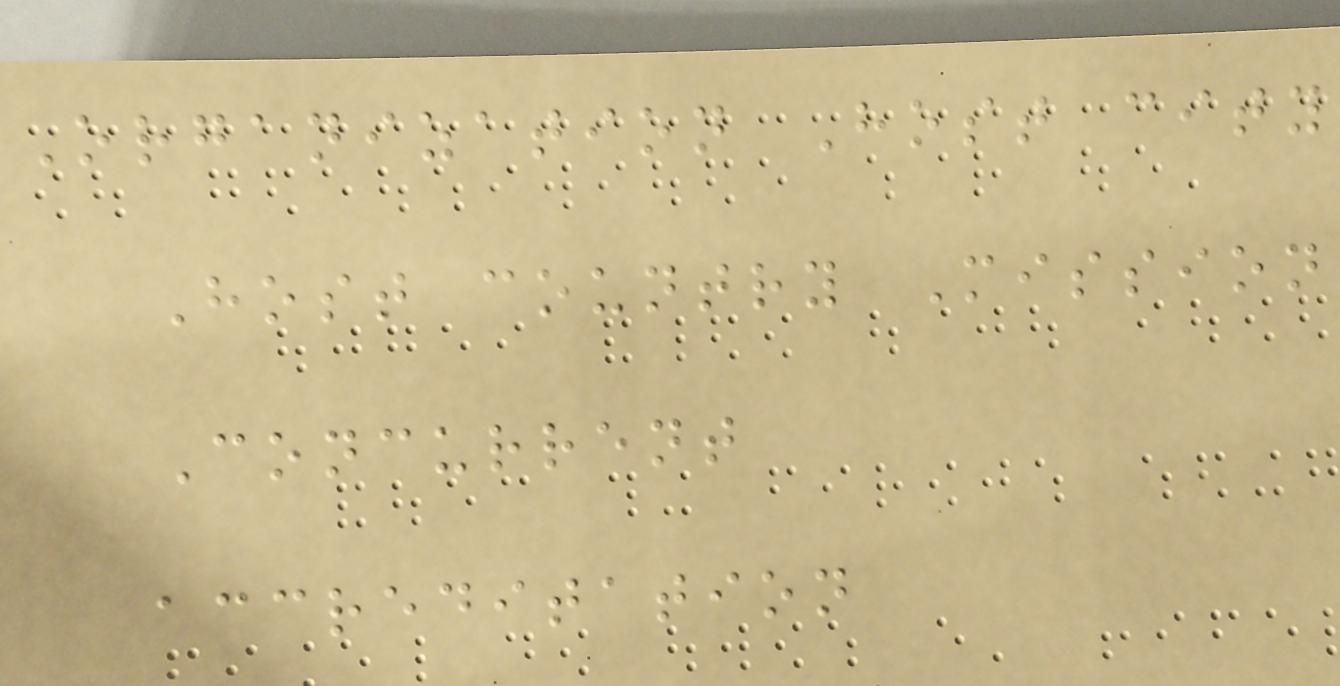Organization Host city
Host country Mission
Concurrent
accreditation
